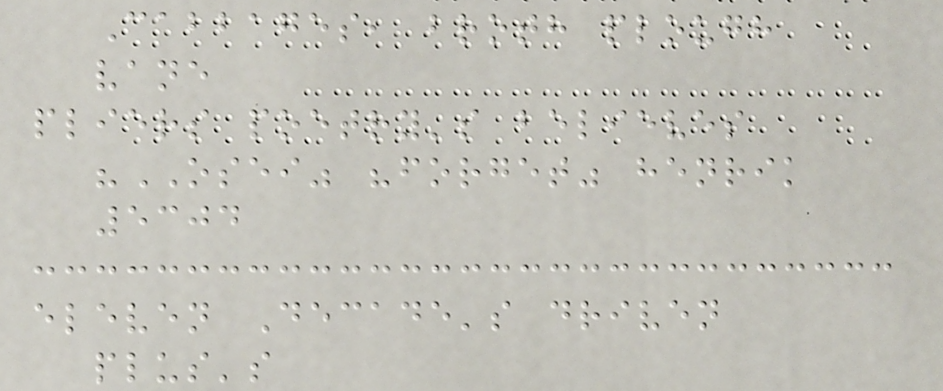Cabbages, broth plough
vane
pliers poetry's believes
"OSEI" "forget" henrik
5304
eleven Decade's driven
plus's
